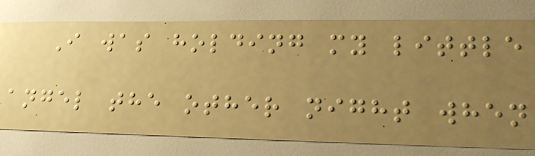I was holding my little
angel the other night when
